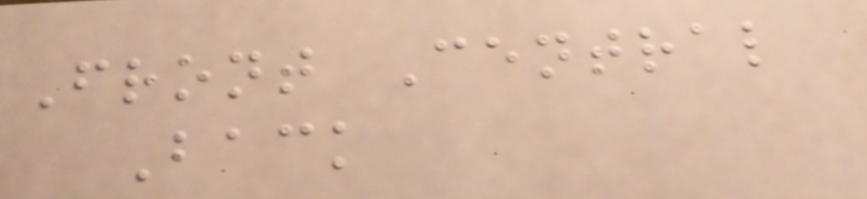Front Central
Back
